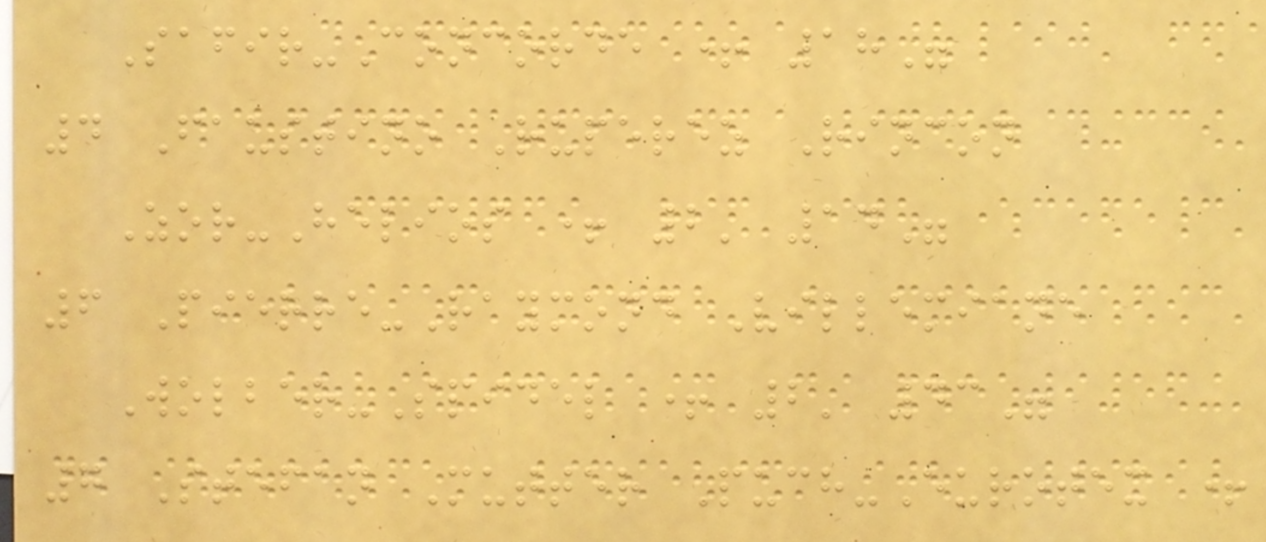Safir-Concorde + 18"
4 Faustino Ruperez Rincon
Zor-Helios + 2' 14"
6 Pierre-Raymond Villemiane
Wolber-Spidel + 2' 43"
7 Stefan Mutter Puch-Eurotex +
